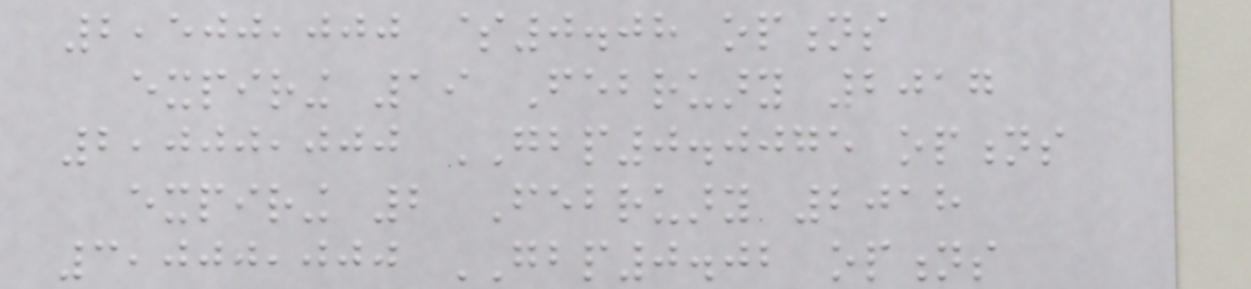2,500,000 $0.08 options
expiring 19 February 2017
2,000,000 GBP0.0075 options
expiring 2 February 2018
3,000,000 GBP0.02 options
